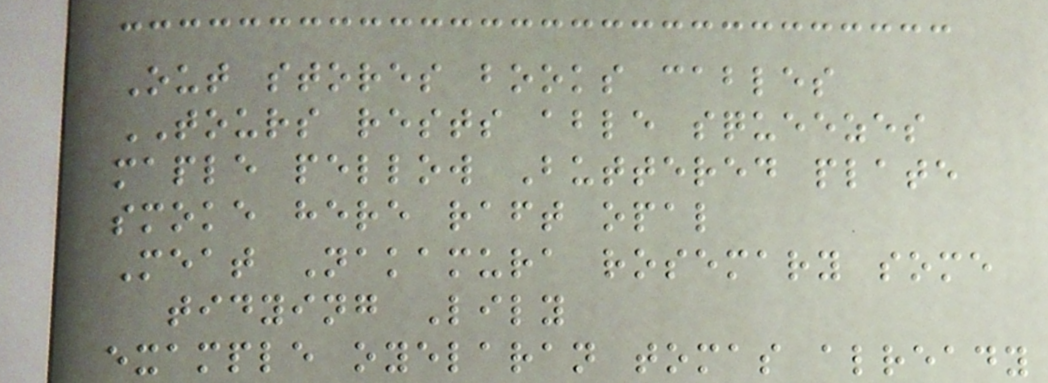Out stores books cables
TOURS rests able squeezes
maple pellow Buttered plate
smoke here raft opal
Meat Nakamura rosemary some
tidying Lily
example oyelaran tomas already
